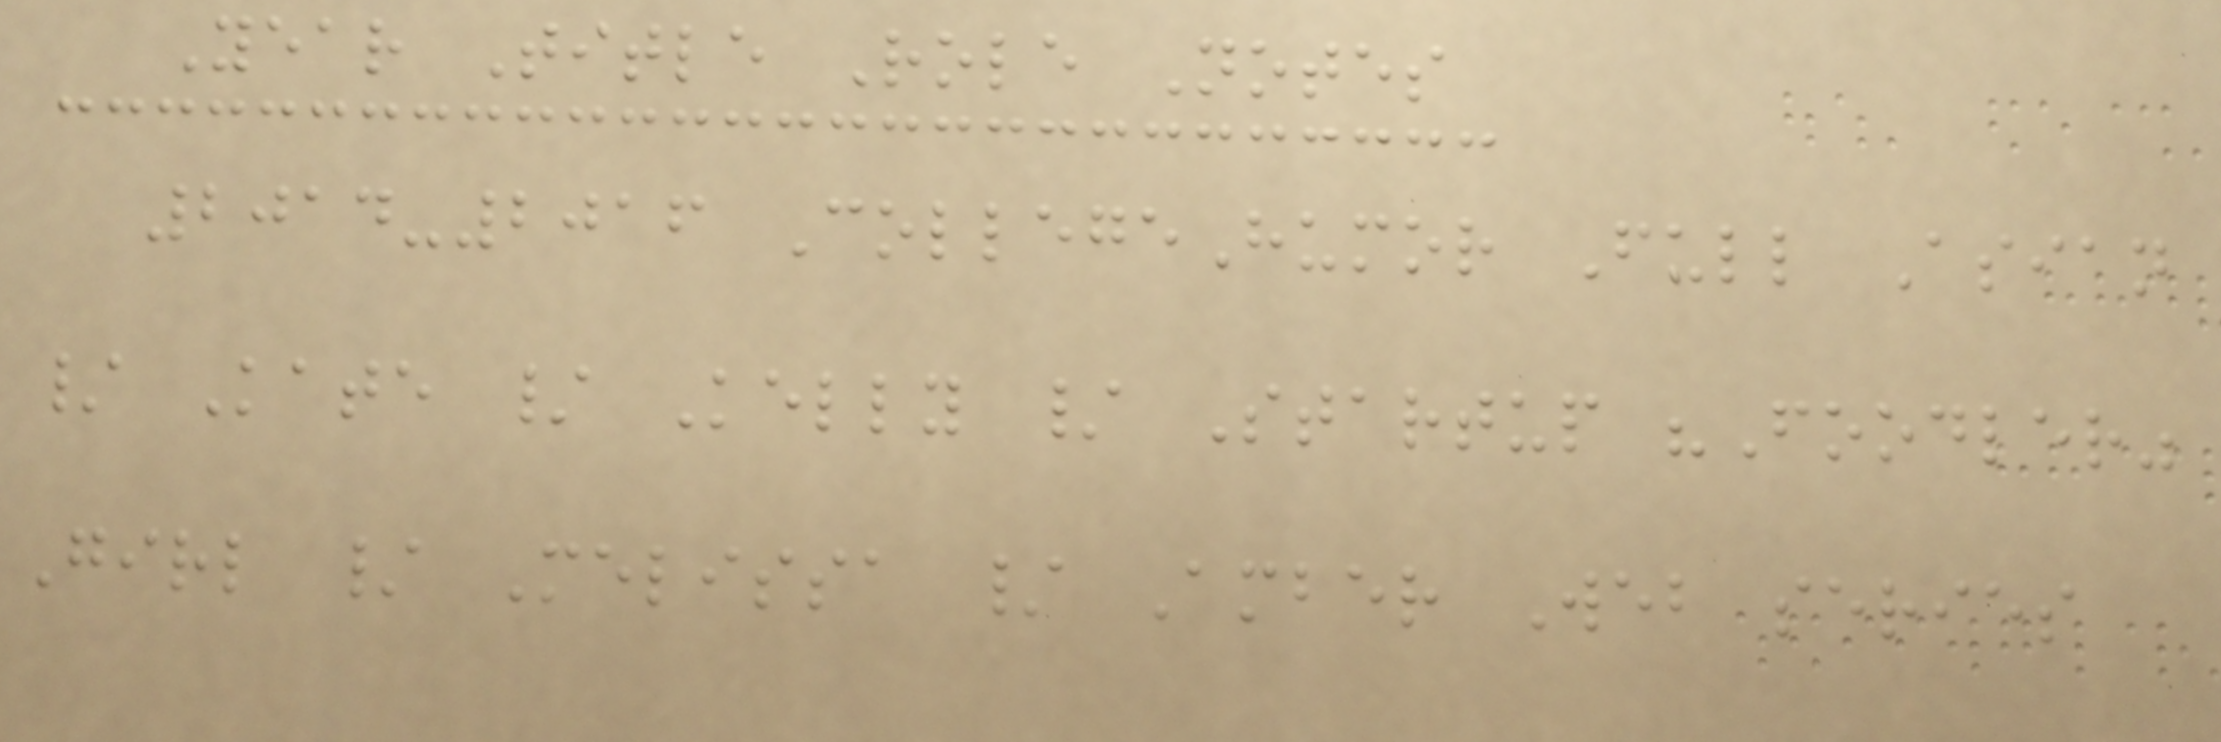Year Title Role Notes
2014-2016 CollegeHumor Full Asian
/ Kate / Kelly / Startup "Foodler"
Girl / Melissa / Amber Web series
